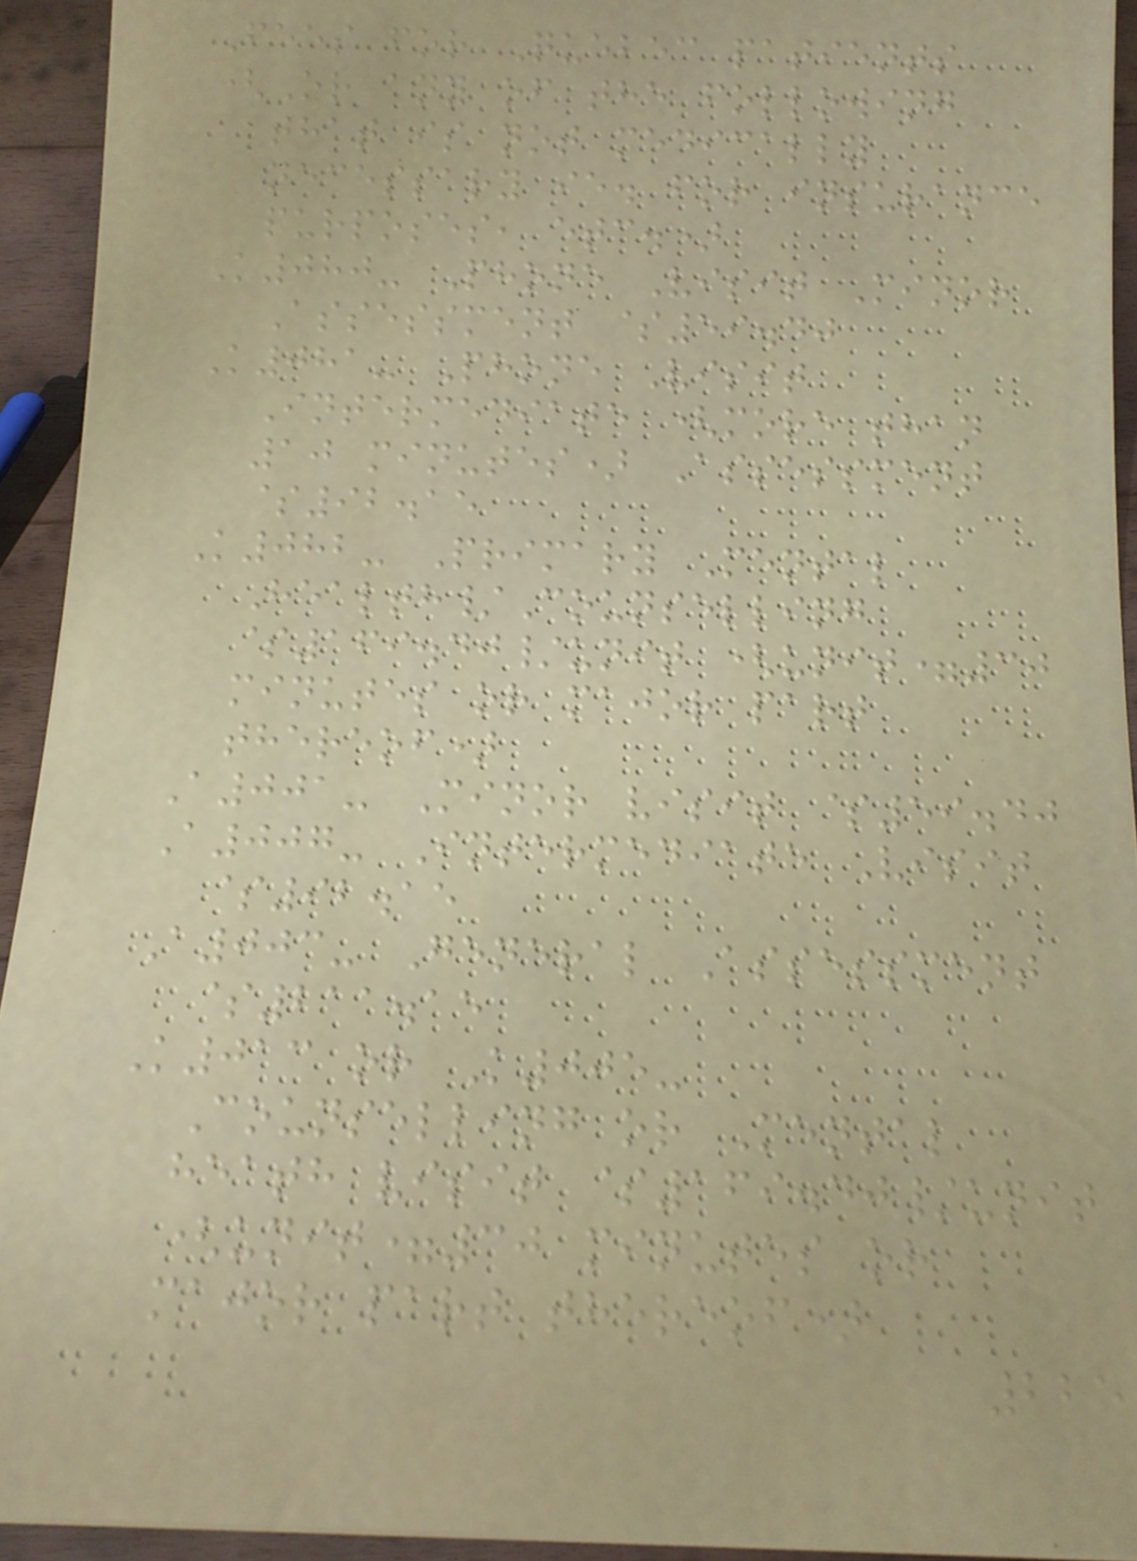Fees for Quebec patients
(Or any of the following
that is not medically
necessary ie. for insurance
purposes, etc.)
K080- Phone Visit Minor
Assessment $59.40
K081- Phone Visit
Intermediate (more than
10 minutes) Assessment
$92.15
K082- Primary Mental
Health/Counselling
$169.40/unit (unit=30
minutes or major part
thereof)
A001- Minor visit $59.40
A007- Intermediate Visit
$92.15
A003- General Assessment
$211.15
K013 or K005-
Counselling or Mental
heath visit $169.40/unit
(unit=30 minutes or
major part thereof)
225
